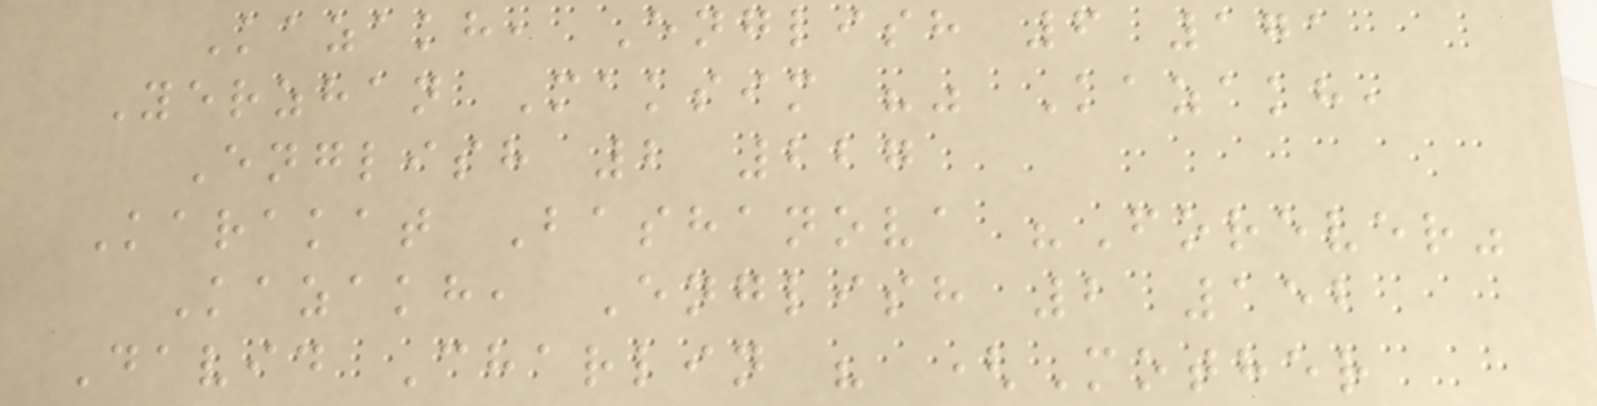Kazakh, English 6 171
Yerzhan Maksim "" Kazakh,
English 2 227
Karakat Bashanova "Forever"
Kazakh, English 2 152
David Charlin " (Mother
